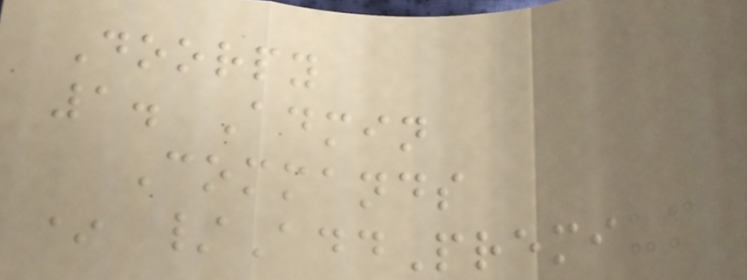Doorpy
1. Admin
Commands
* /AddPremium
